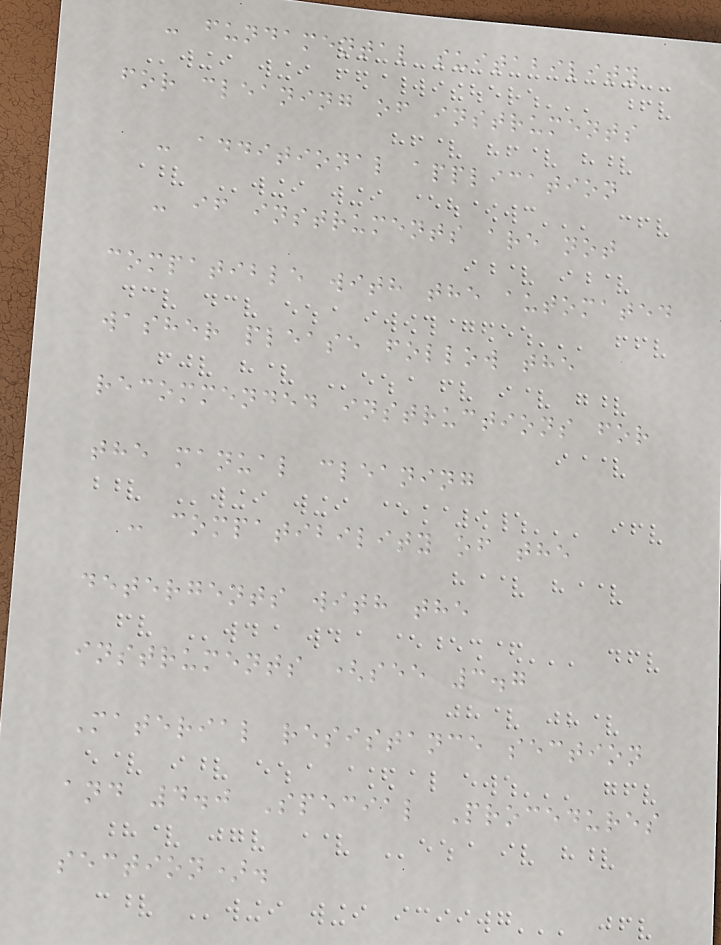- fundamental suitability
for cleaning of instruments
- additional application
- if instruments are not
compatible with the automated
washer please follow the
recommended instructions for
the manual cleaning
- compatibility of the
detergents with the
instruments (see 3.7
Material resistance section
and 4.0 Special Procedures
section).
